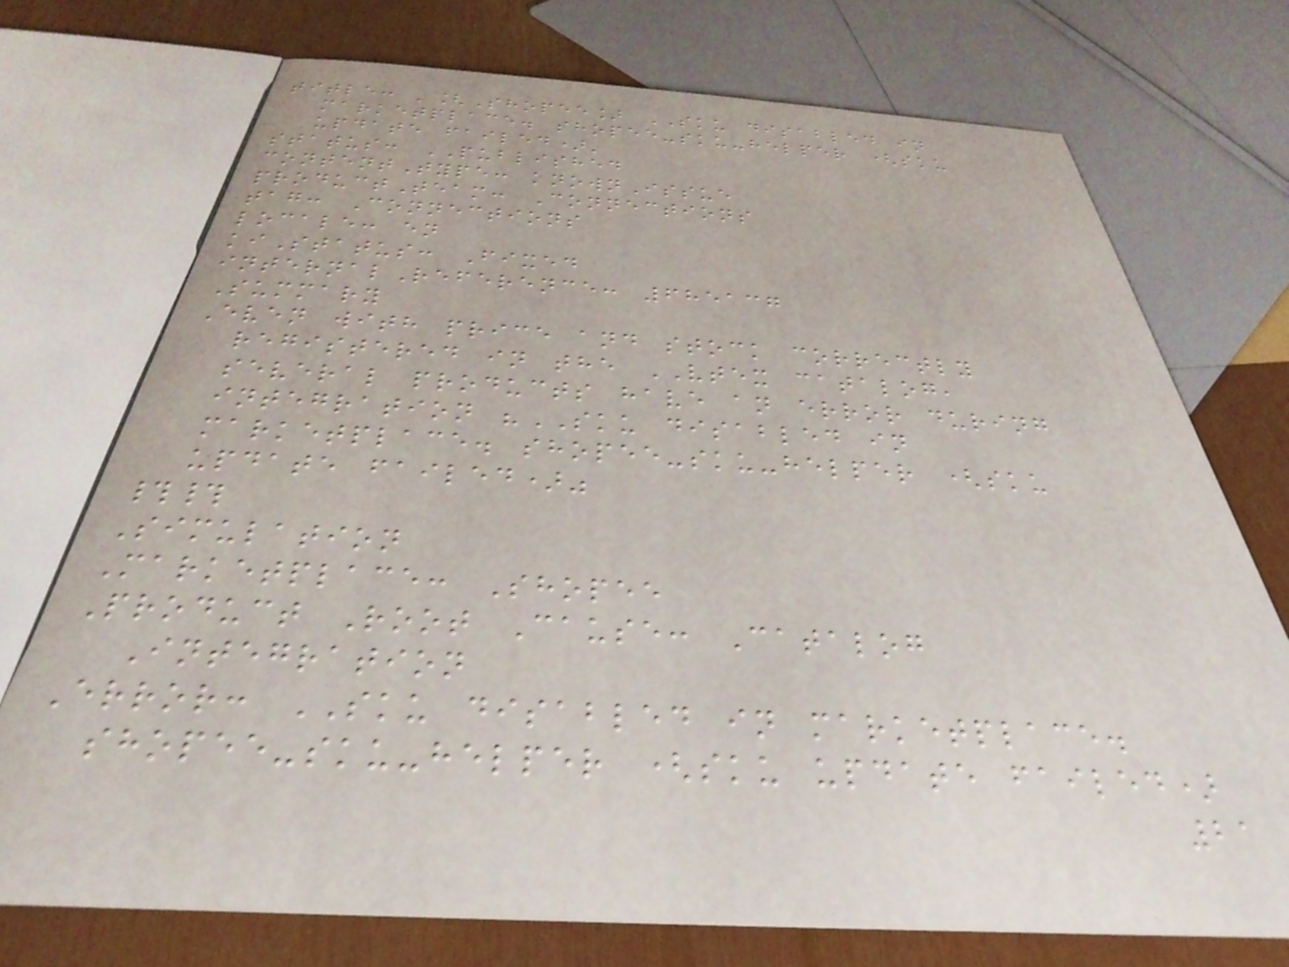title: '[Shopee] SKU disabled in
marketplace. shopee-sku-helper (sku
update failed)'
status: PUBLISHED
contentType: knownIssue
productTeam: Connections
tag: Connections
locale: en
kiStatus: Fixed
internalReference: 685137
Summary
Even with price and stock correctly
registered in the VTEX catalog,
several products have an error during
integration "SKU disabled in
marketplace. shopee-sku-helper (sku
update failed)"
##
Simulation
Marketplace: Shopee
Product Root Cause: Catalog
Integration
Error: SKU disabled in marketplace.
shopee-sku-helper (sku update failed)
21
